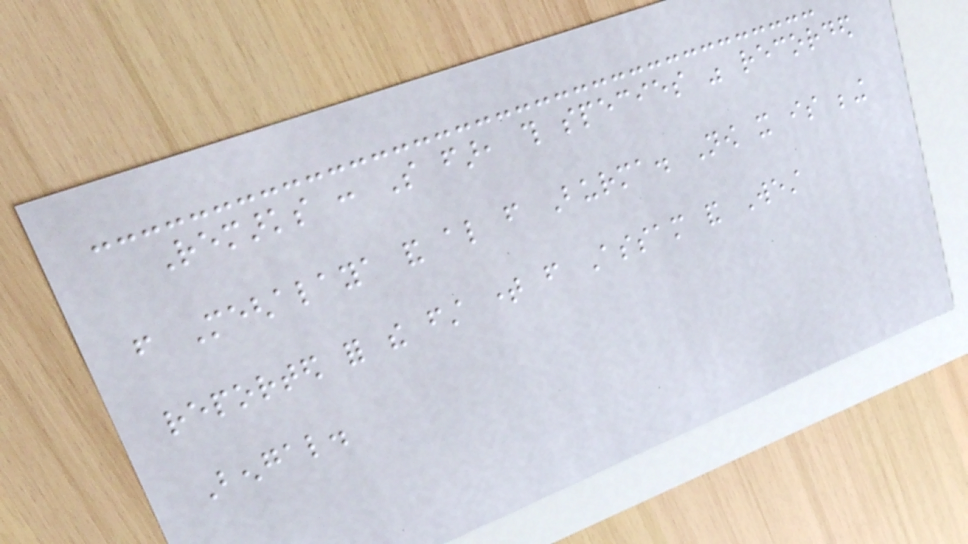Remarks : So far, this species was recorded
from Meghalaya and also from Burma. Now it is being
reported for the first time from Assam and West
Bengal.
